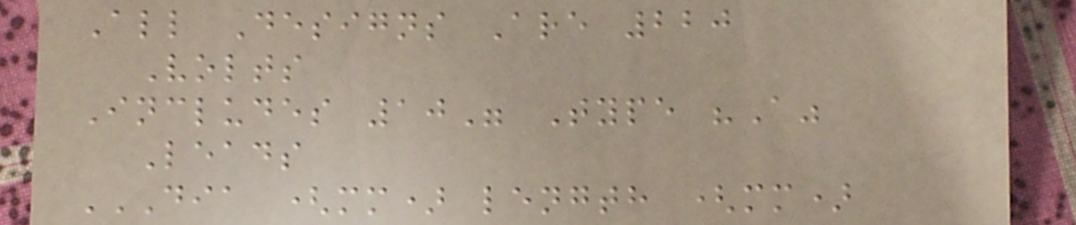All Designs Are 220
Volts
Includes 10" Type "A"
Leads
DIA (MM) LENGTH (MM)
